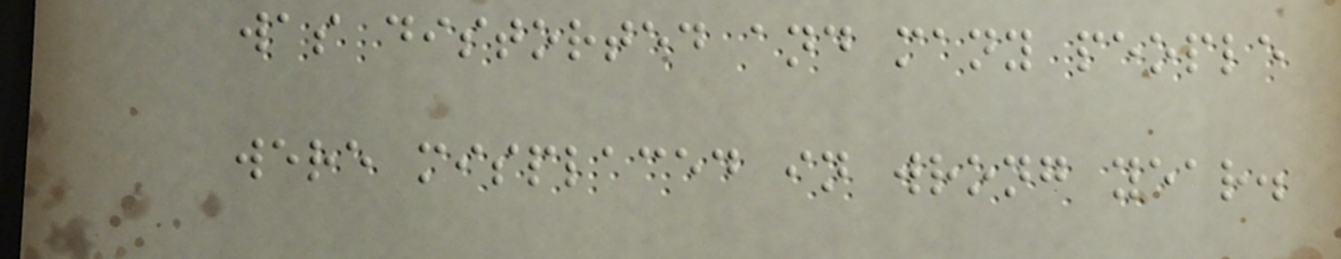was distorted and many people
were misplaced in wrong year.
